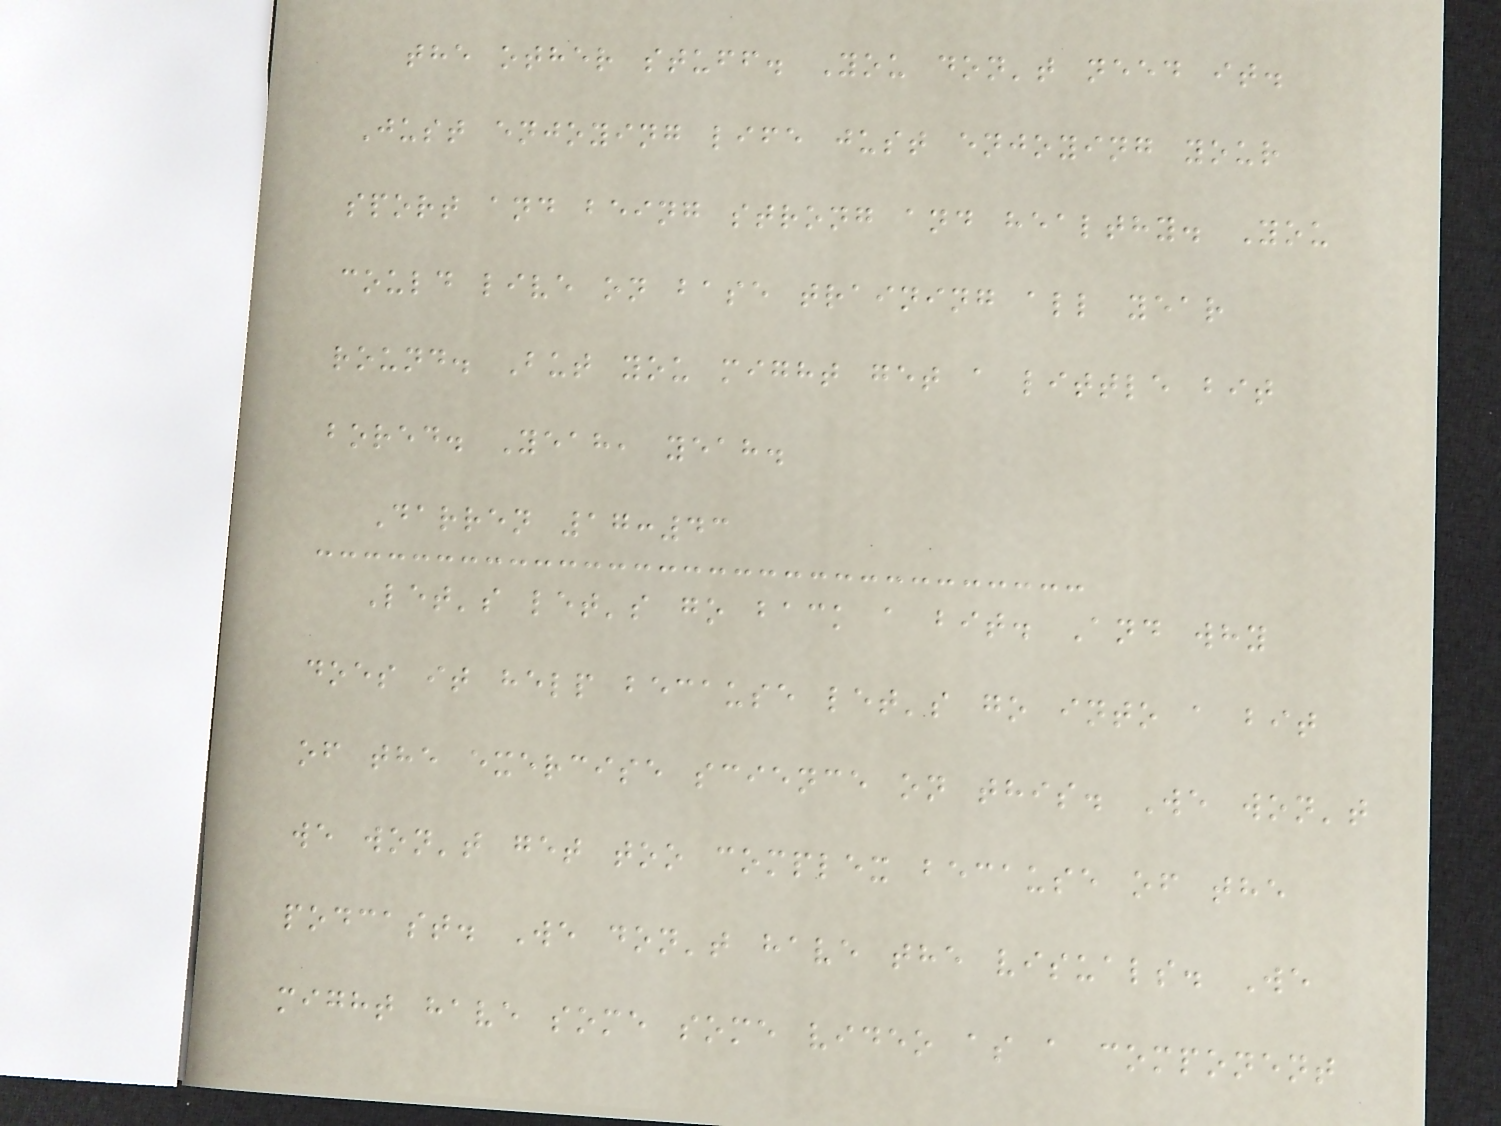the other stuff. You don't need it.
Just enjoying life just enjoying your
sport and being strong and healthy. You
could live on base training all year
round. But you might get a little bit
bored. Yeah, yeah.
Darren 17:43
Let's let's go back a bit. And why
does it help because let's go into a bit
of the exercise science on this. We won't
we won't get too complex because of the
podcast. We don't have the visuals. We
might have some some video as a component
